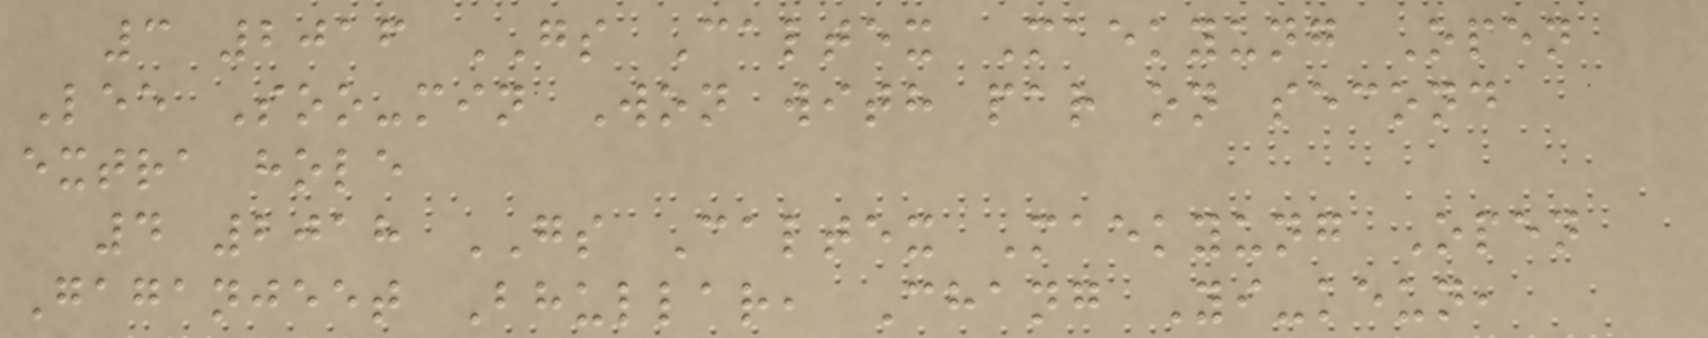3 2016 GS Caltex Maekyung Open
Lee Soo-min Won with par on second
extra hole
4 2018 GS Caltex Maekyung Open
Gaganjeet Bhullar, Chang Yi-keun,
